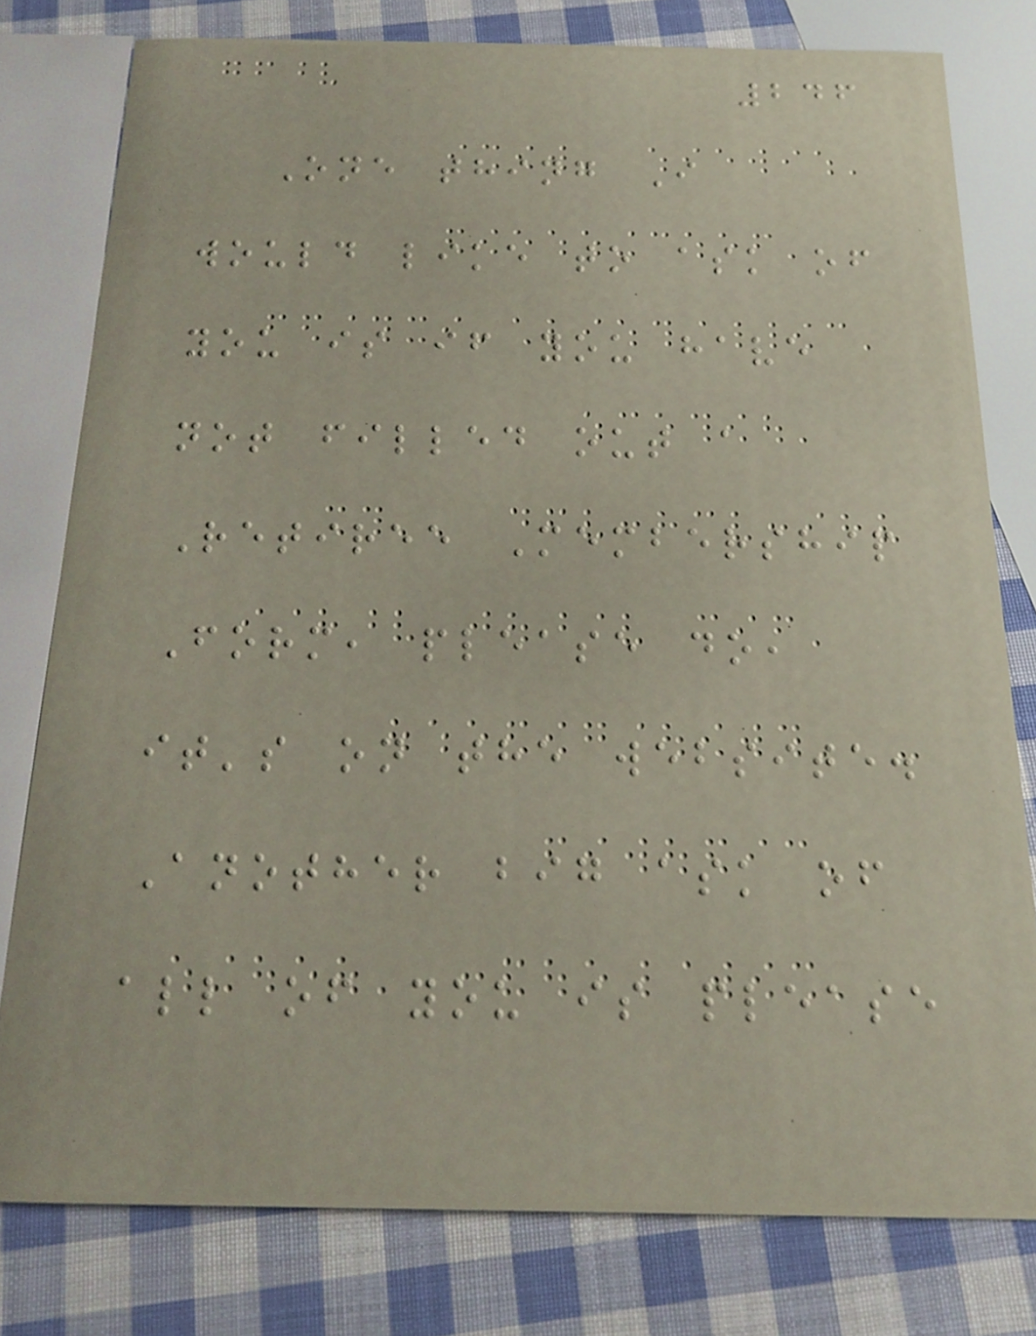246
One thing I
would like to ask of
you is if you have
not filled out a
Retiree Membership
Form, please do,
it's on the website.
Another big ask of
all of you is please
